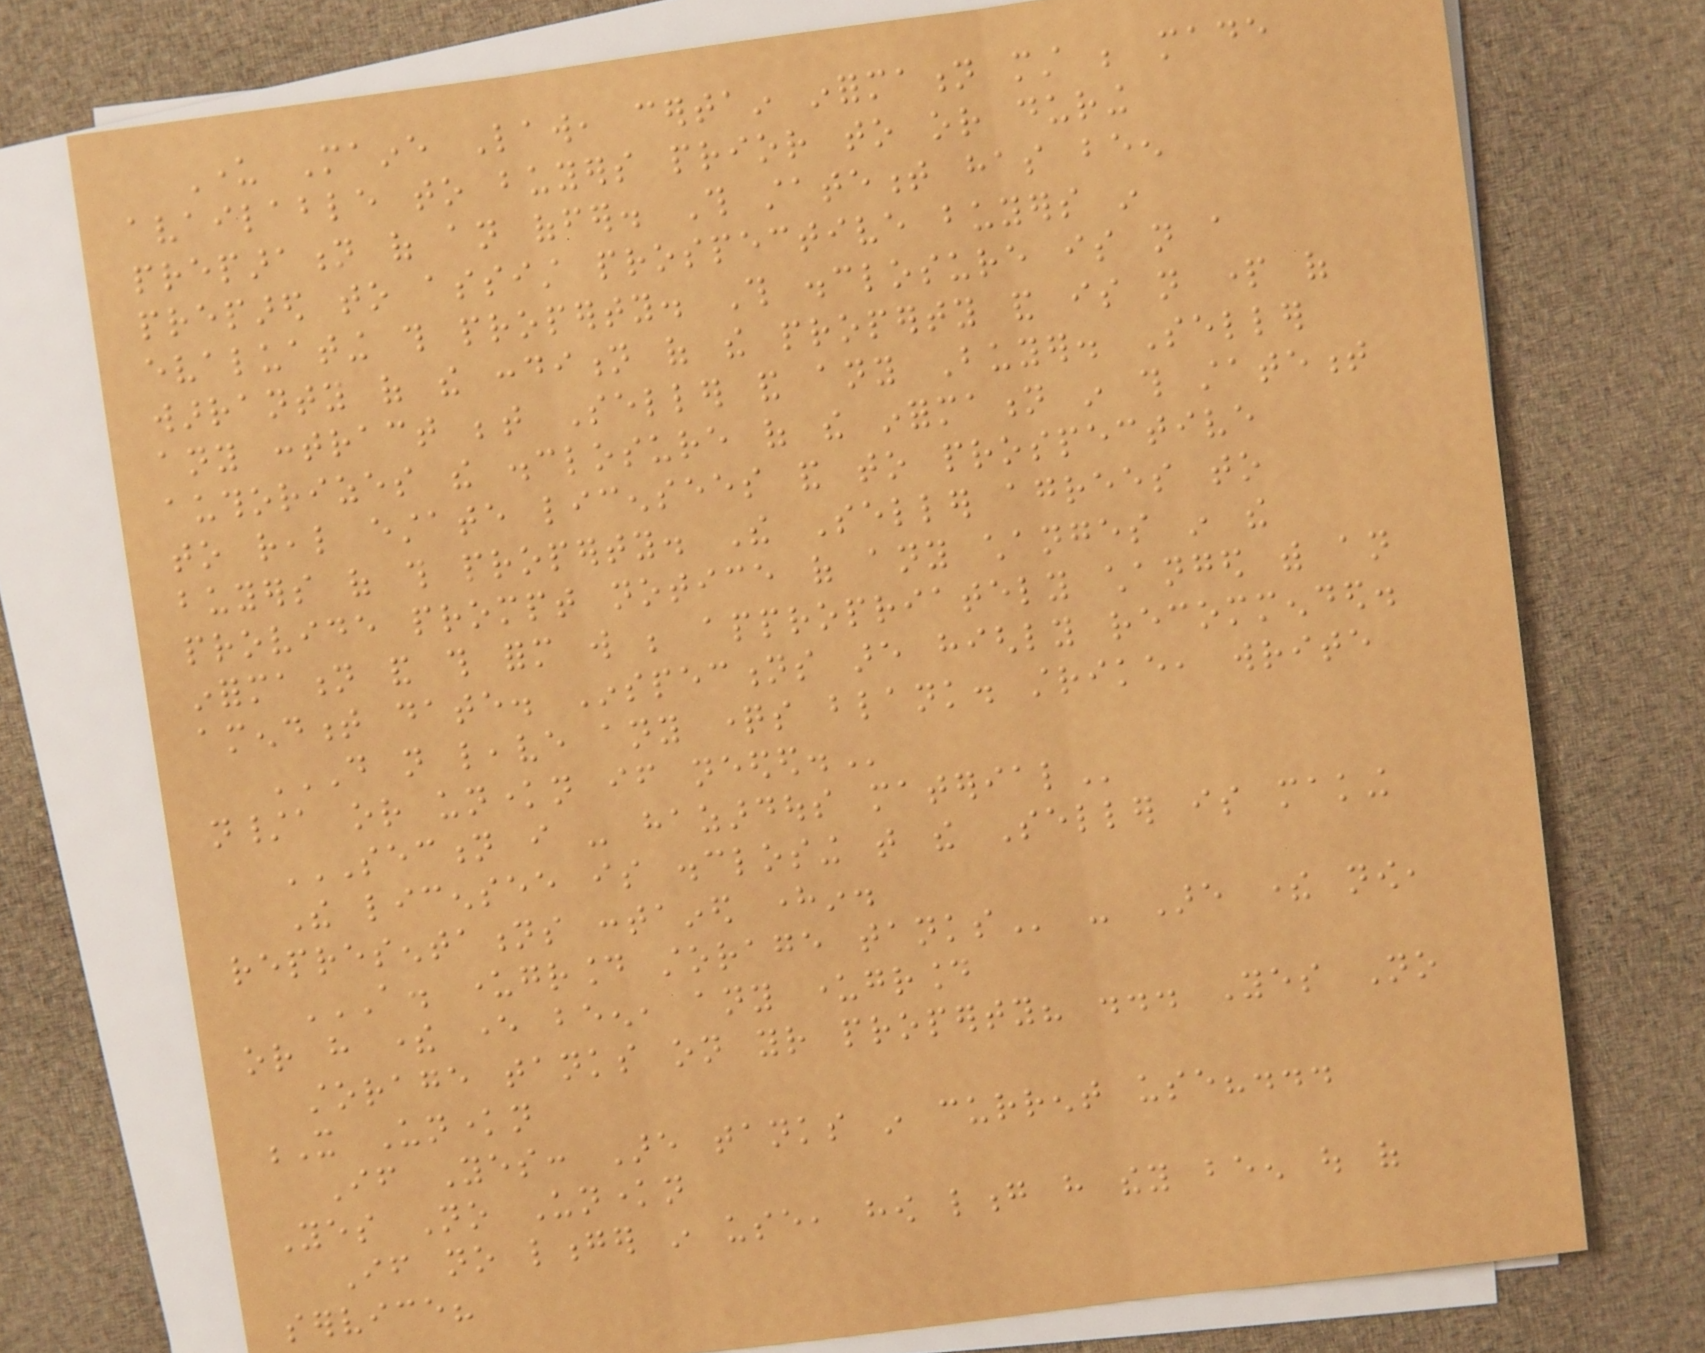Under Maine Law, certain information must be made
available to buyers prior to or during
preparation of an offer. This statement has been
prepared to assist prospective buyers in
evaluating this property. This disclosure is not a
warranty of the condition of the property and is not part of
any contract between Seller and any Buyer. Seller
authorizes the disclosure of the information in this statement
to real estate licensees and to prospective
buyers of this property. The Seller agrees to
provide prompt notice of any changes in the
information and this form will be appropriately changed with an
amendment date. Inspections are highly recommended.
DO NOT LEAVE ANY QUESTIONS BLANK. STRIKE, WRITE
N/A OR UNKNOWN IF NEEDED.
SECTION I - HAZARDOUS MATERIAL
The licensee is disclosing that the Seller is making
representations contained herein.
A. UNDERGROUND STORAGE TANKS - Are there now,
or have there ever been, any underground
storage tanks on your property? ... Yes No
X Unknown
If Yes: Are tanks in current use?...
Yes No Unknown
If no longer in use, how long have they been out of
service?
